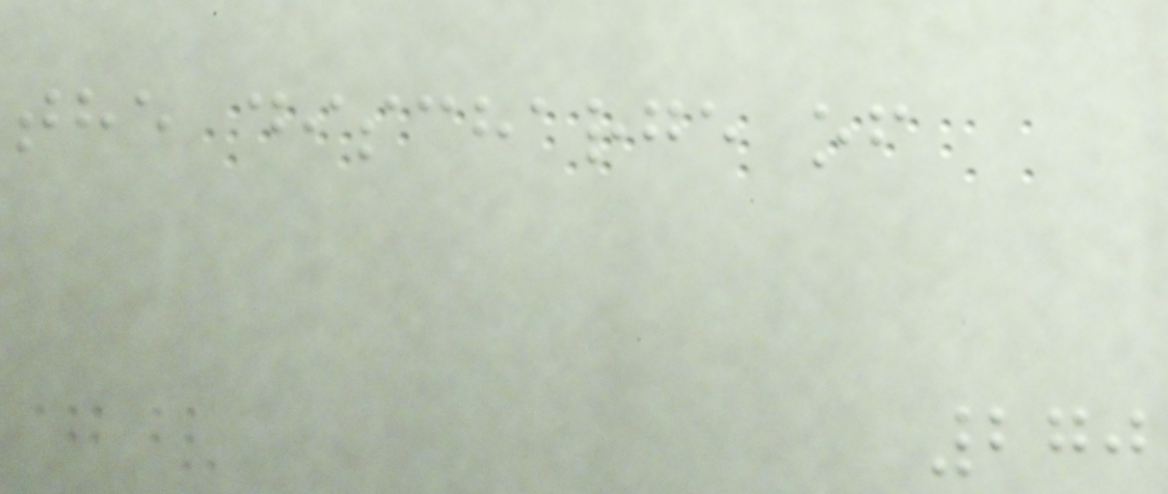the discharge of
270
